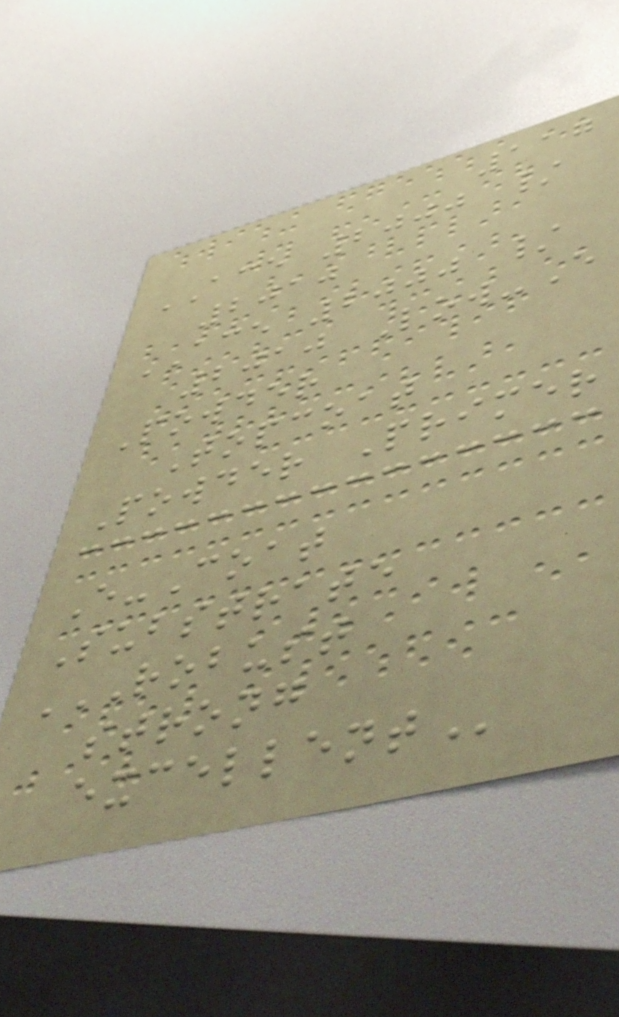117
ACE 2000 /
2010
ACE 2000 /
2010 Low-E
Powder
Topcoat
Powder Primer
E-Coat
Substrate
ROBUST
STRONG
EXCELLENT
